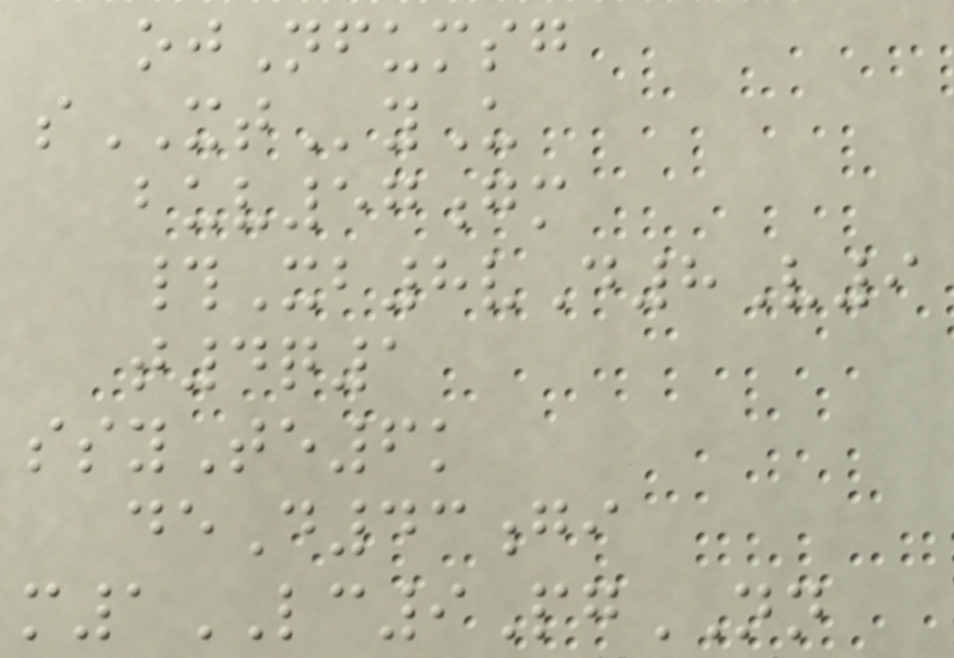ojNfumsg
sXTyU
buv57gm
#Xb8vD8V9
t4q1
ssyTe6k
deD43gi
m1LC9PgNN
